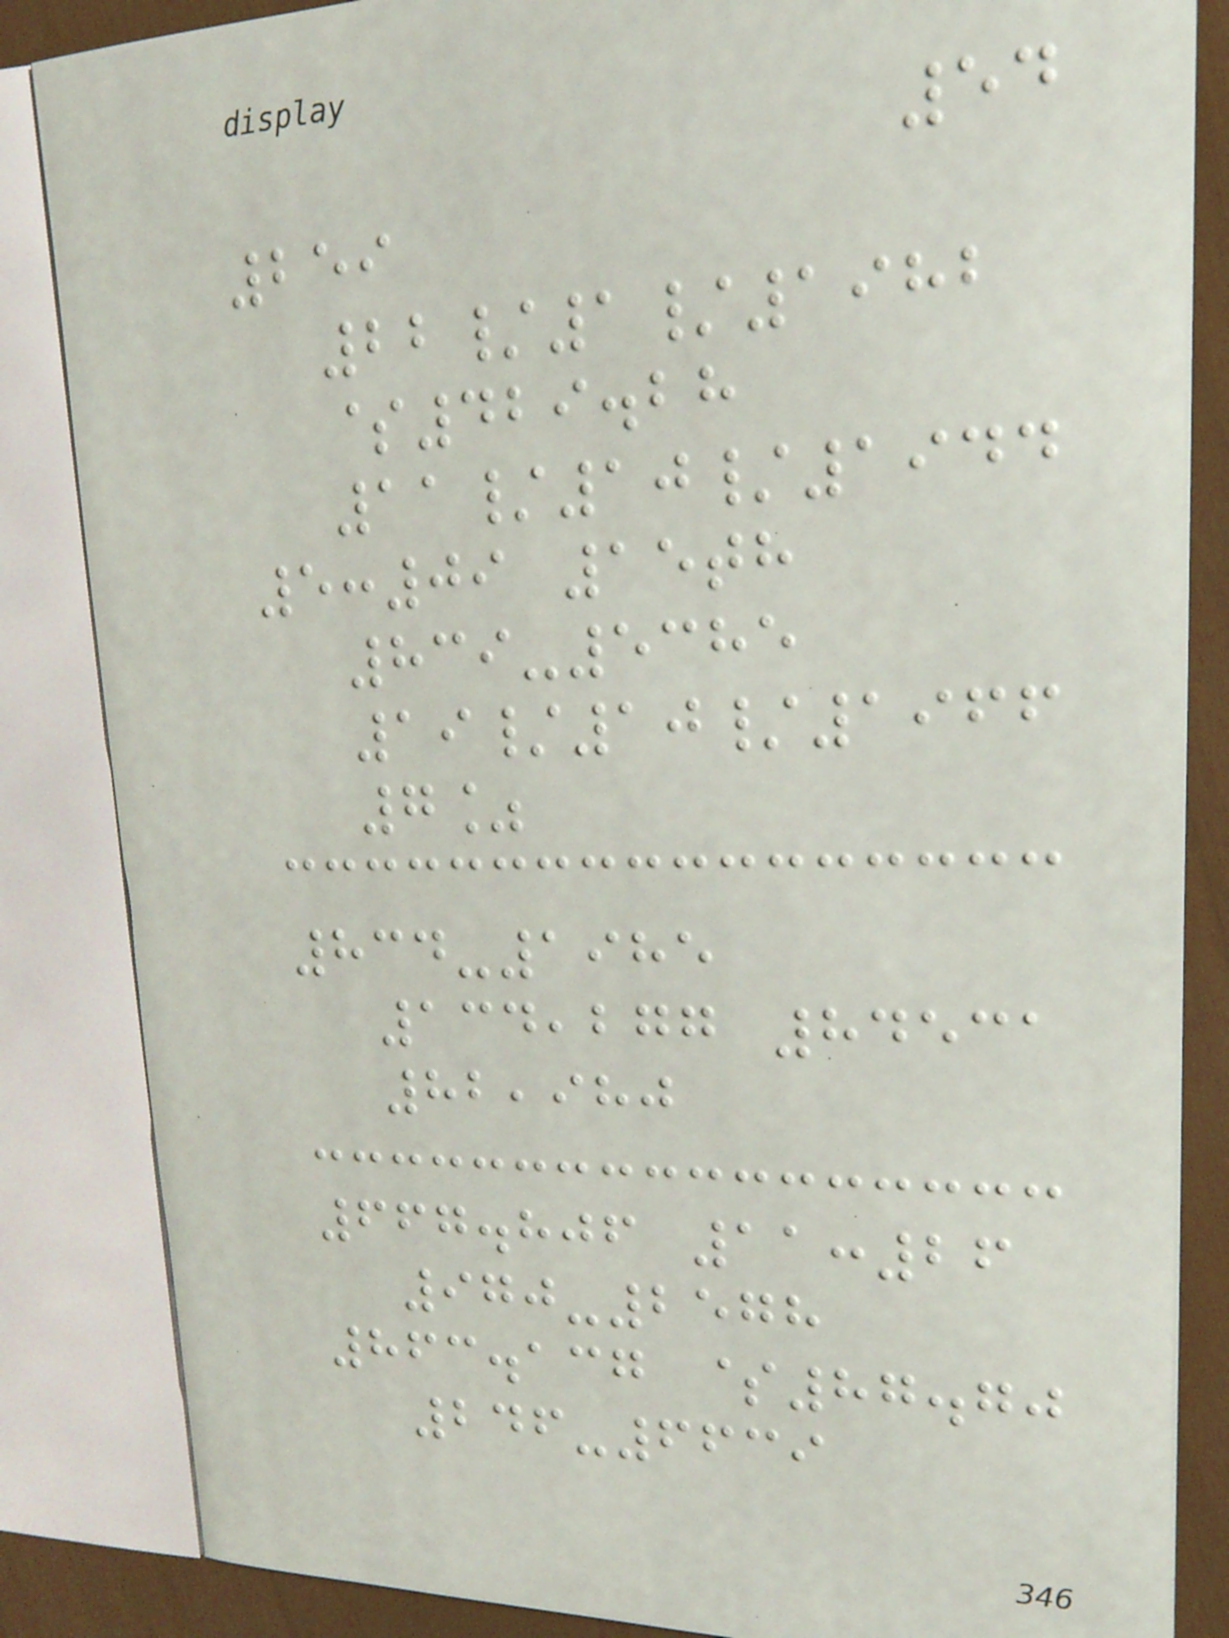54
259
22/1/1982
$429.28
11/10/1944
5:09 15th
839-5385
19/10/1966
7%
834-1985
134,277 84531
82,980
667.806 11:26
970-2578
863.137 $87.70
246-6639
